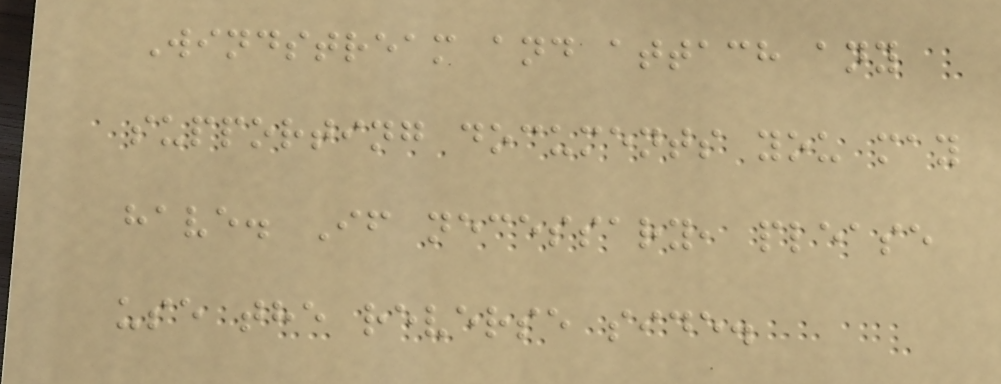Windstream and attach any
supporting documents you may
have. If necessary, please
use the reverse side.
